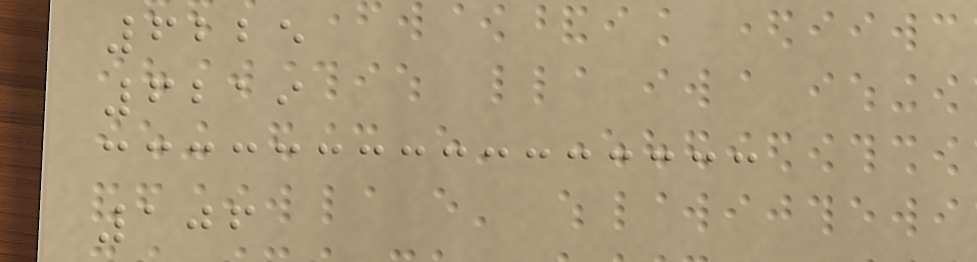6225
6219
106
